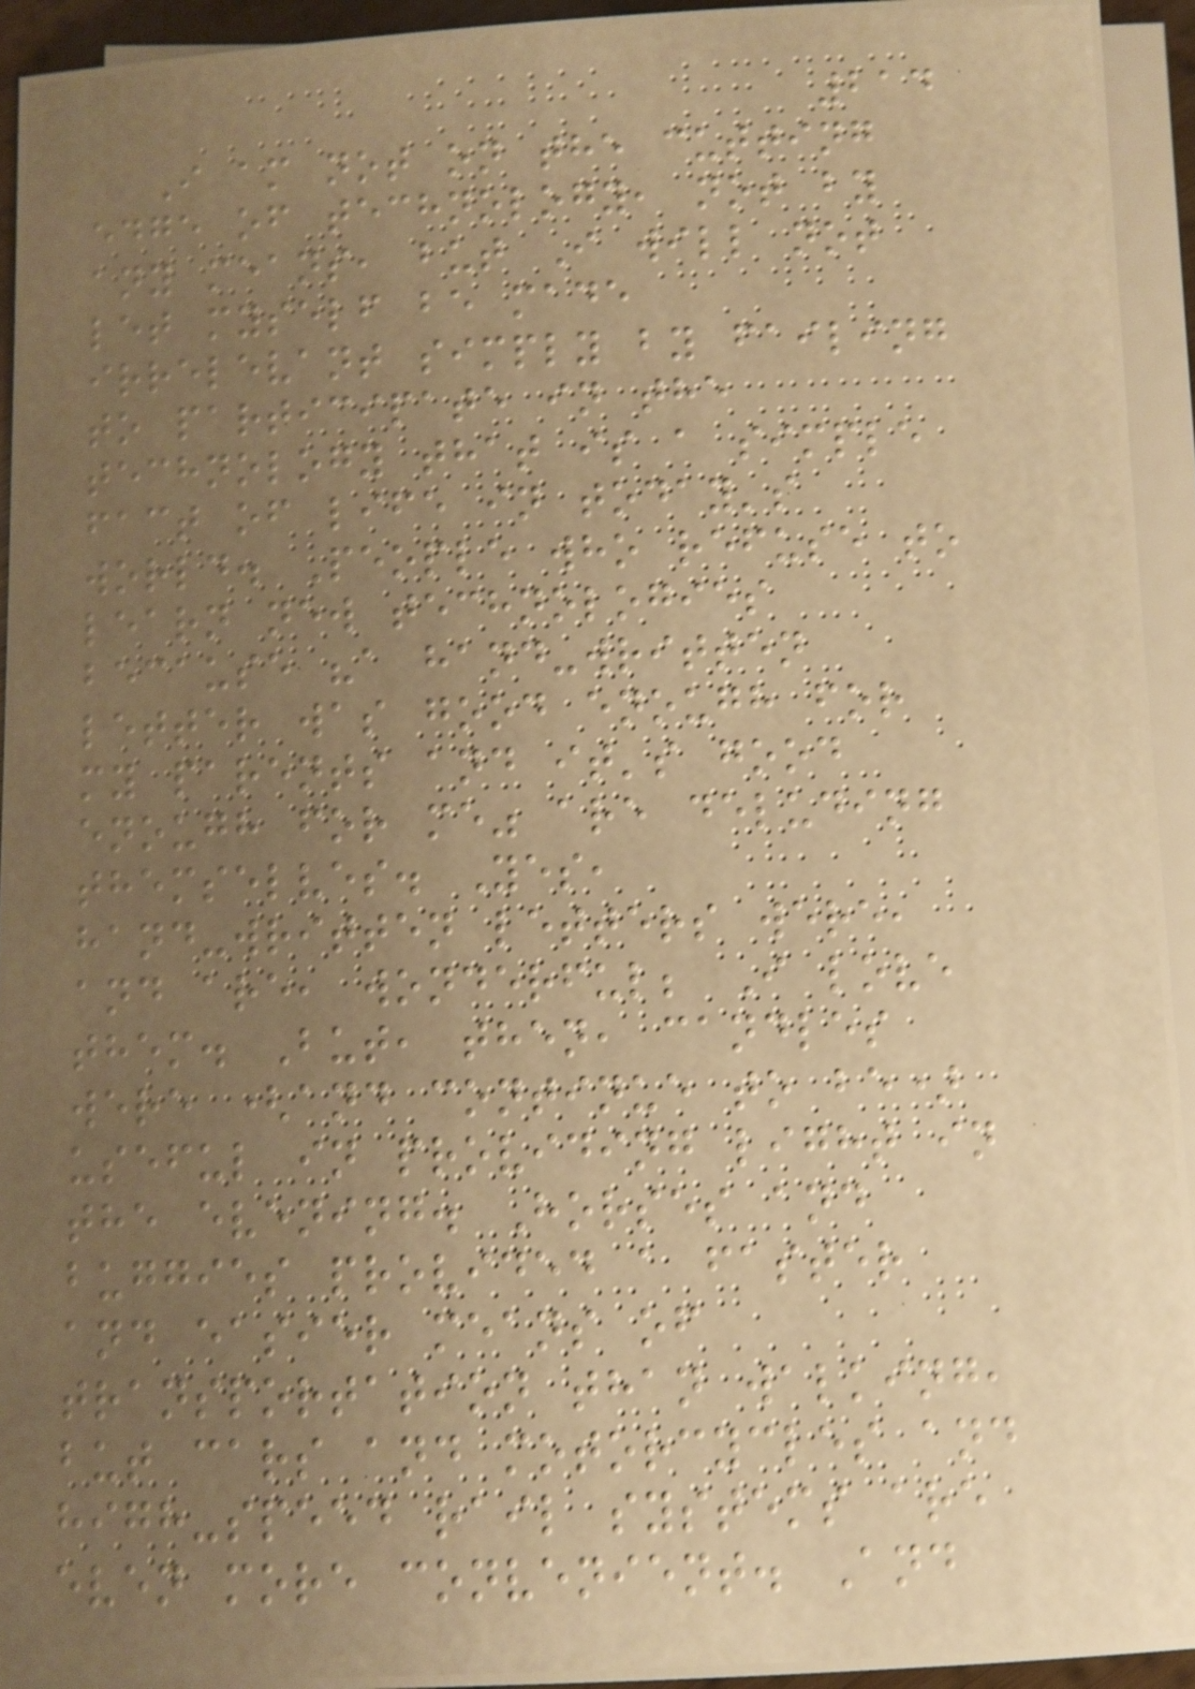214
I am not on the cutting
edge of technology, not by
any means, but I will not
let myself be made
irrelevant simply by failing
to participate in the
technology that is a simple
fact of life in today's
world. People who refuse to
learn new technologies
because "a hand-written
letter was good enough for
my parents and it's good
enough for me" are deluding
themselves. Yes,
hand-written letters were,
and are, wonderful; I love
them. But, then, candles
were (and continue to be)
useful in providing light in
the evening. Horses and
buggies provided a faster
and easier means of
transportation than walking,
but cars and motorcycles and
high-speed rail systems are
even more convenient. And
